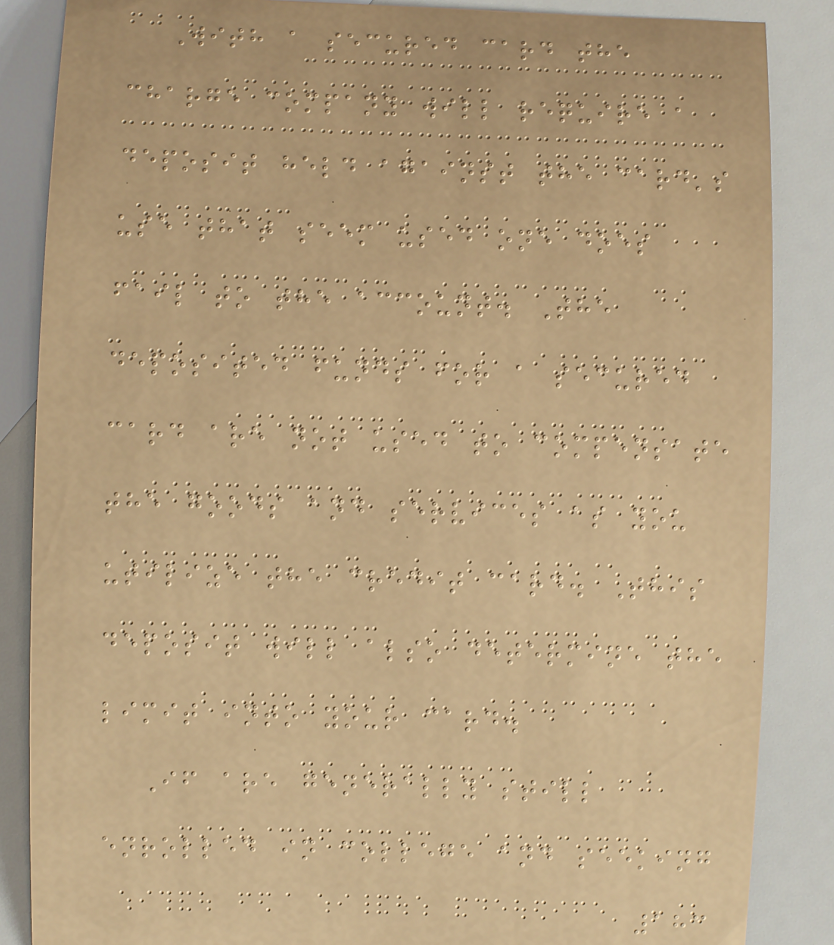With a secured card the
charge company will require a
deposit held against the card's
use that seem used one does
fail to the account. The
deposited funds for a secured
card are not used to compensate
the goods and services as you
utilize the credit card. This
deposit will also determine the
limit into your card.
If are generally still
enrolled in college and seeking
183
